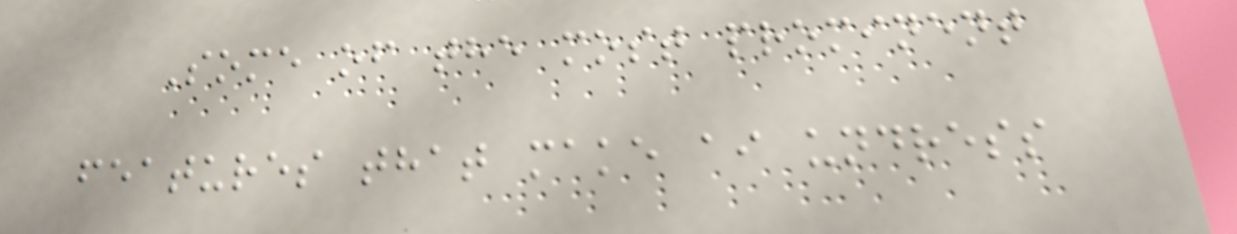Some of the most prominent
features that make ai undress
